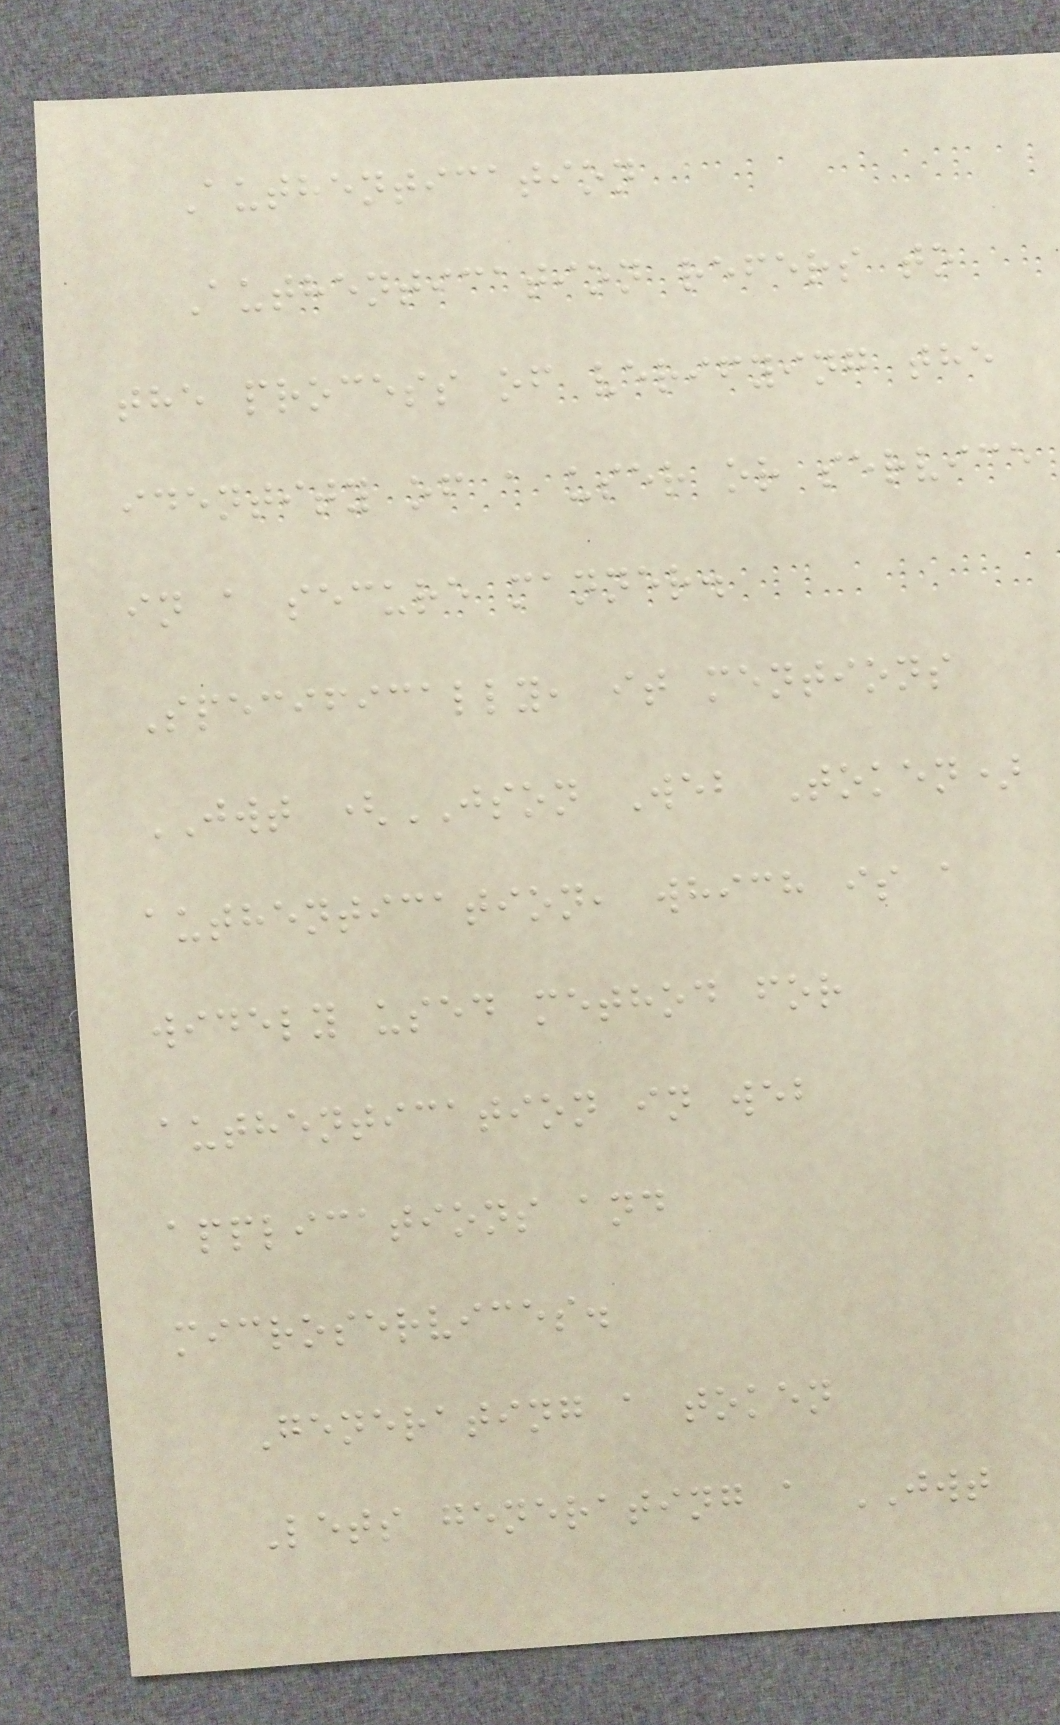Authentication
Authentication refers to
the process of verifying the
identity of a user or service
in a secure manner.
Specifically, it mentions
JWT (JSON Web Token)
authentication, which is a
widely used method for
authentication in web
applications and
microservices.
Generating a token
Lets generating a JWT
